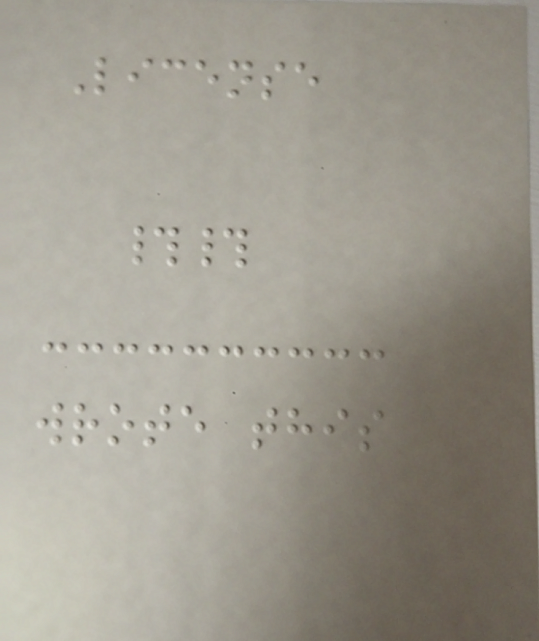License
##
wrote this
